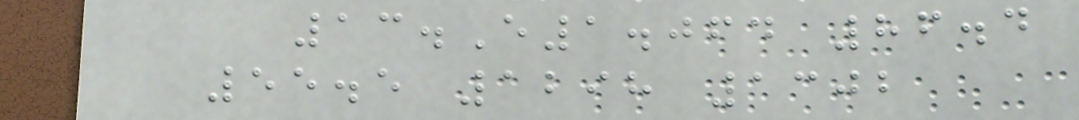13.E1.064 86.4
55.5 1298 1302
